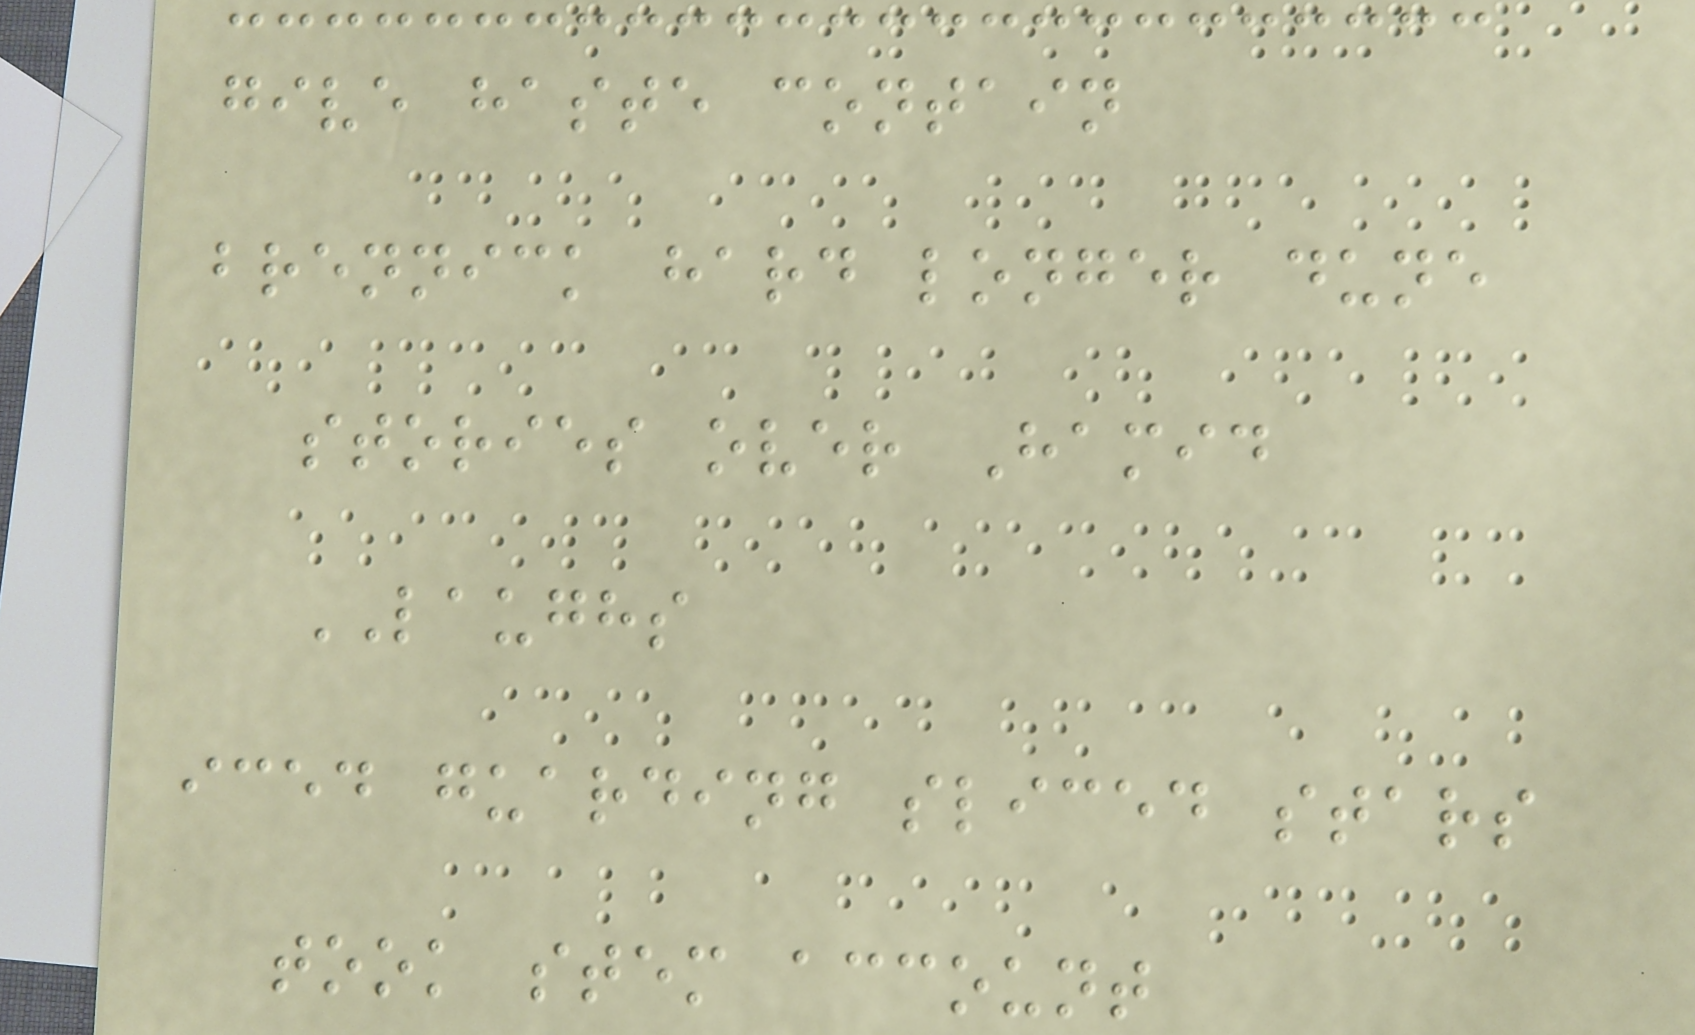give haste contain
brennick hard longer dune
stories over Hamid
LAUGHS
iced guarding sliced stars
took stem account
